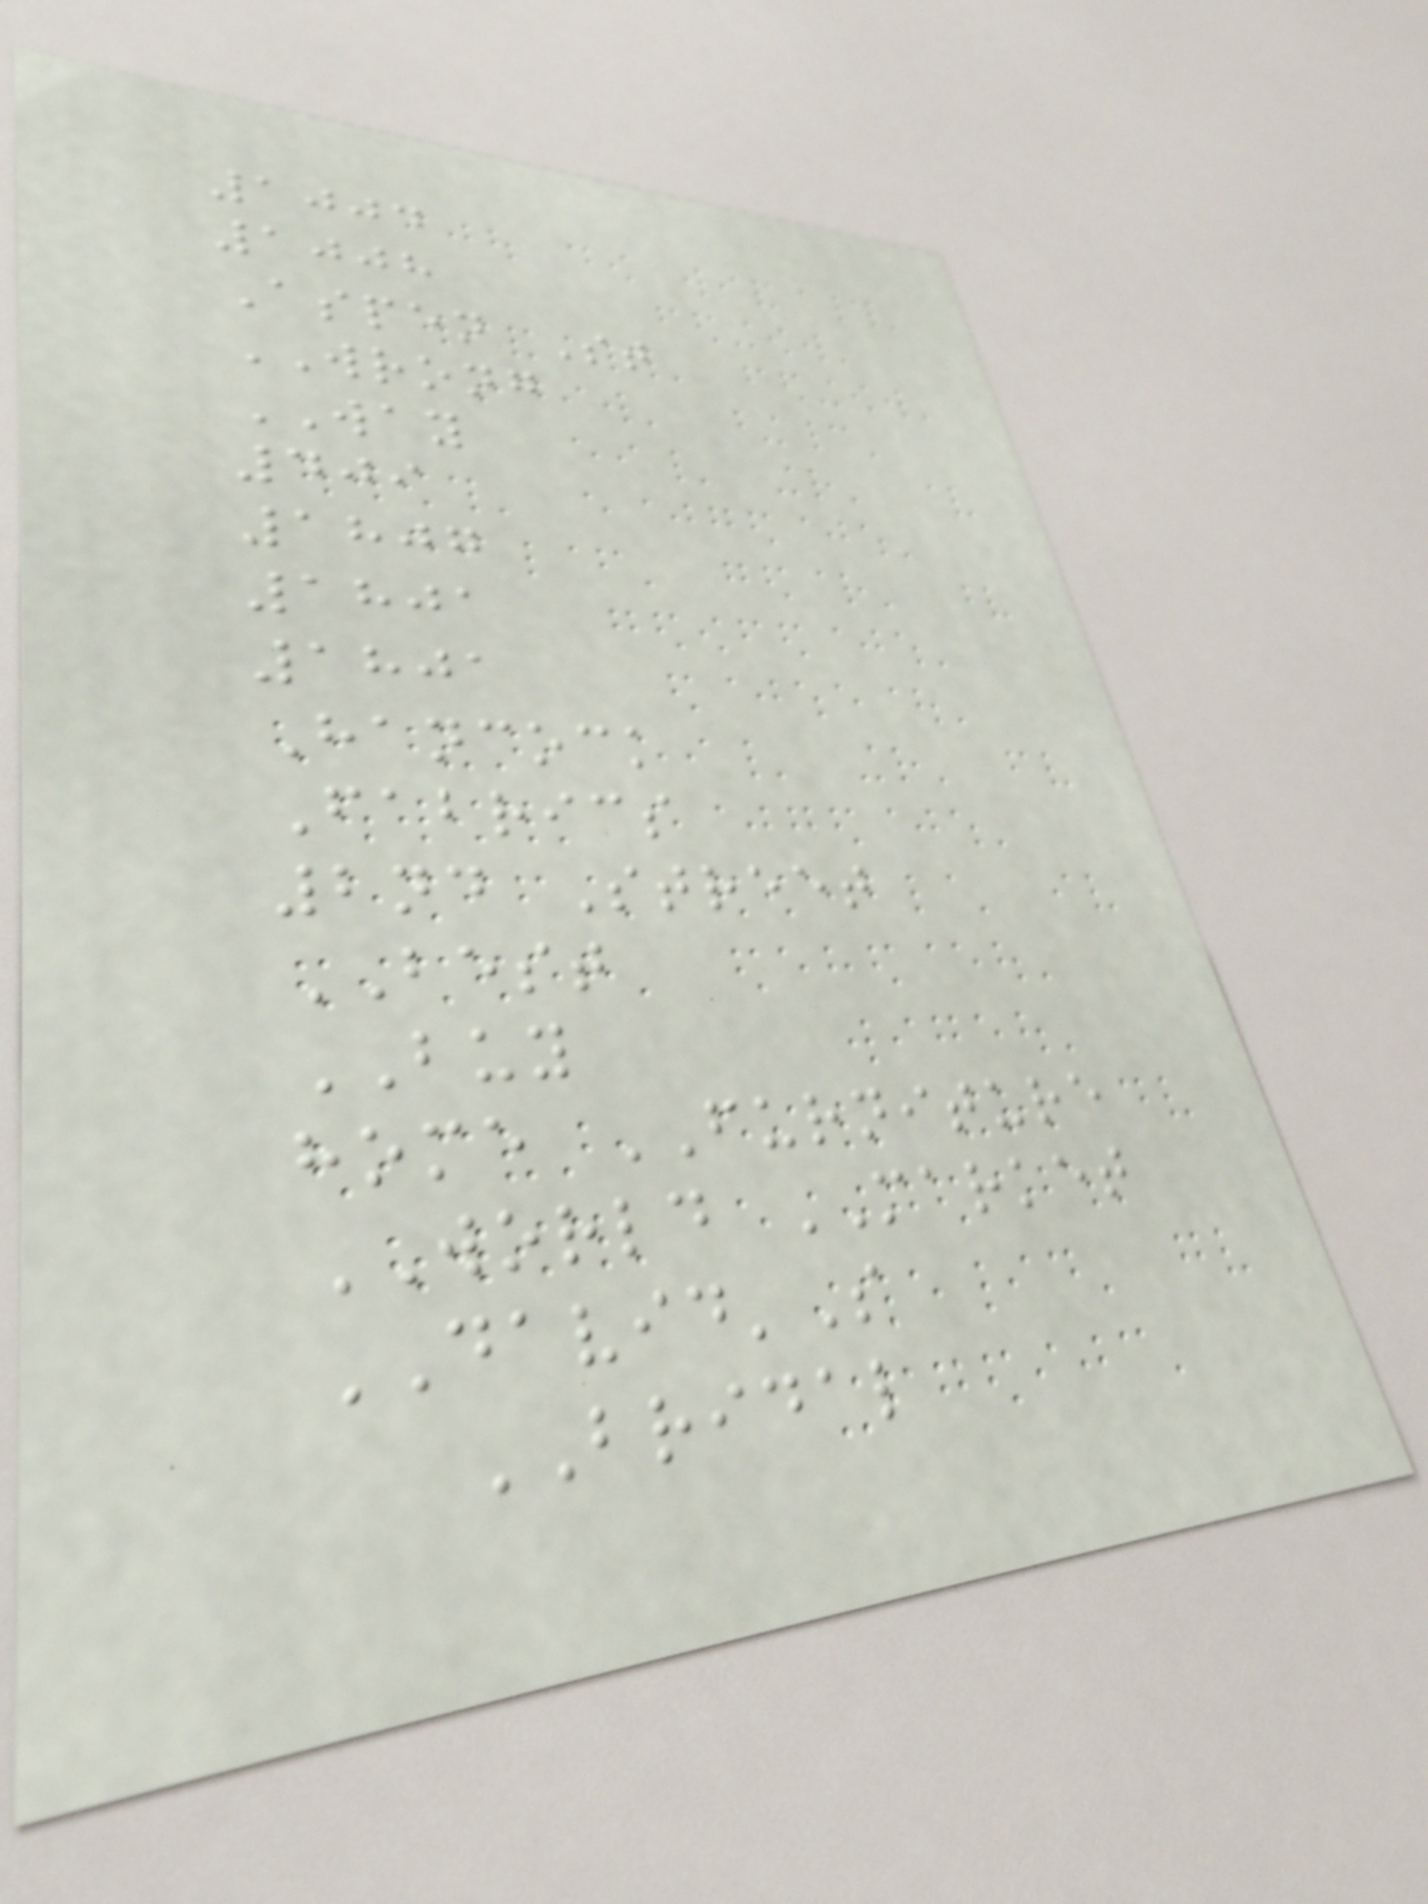1004
1008
Aspen St
WRONG
WAY
409
1807
1801
1801
Hancock
Fabrics
2nd Street
BEST
BUY
home FURNITURE
WORLD MARKET
DAVID'S
BRIDAL
